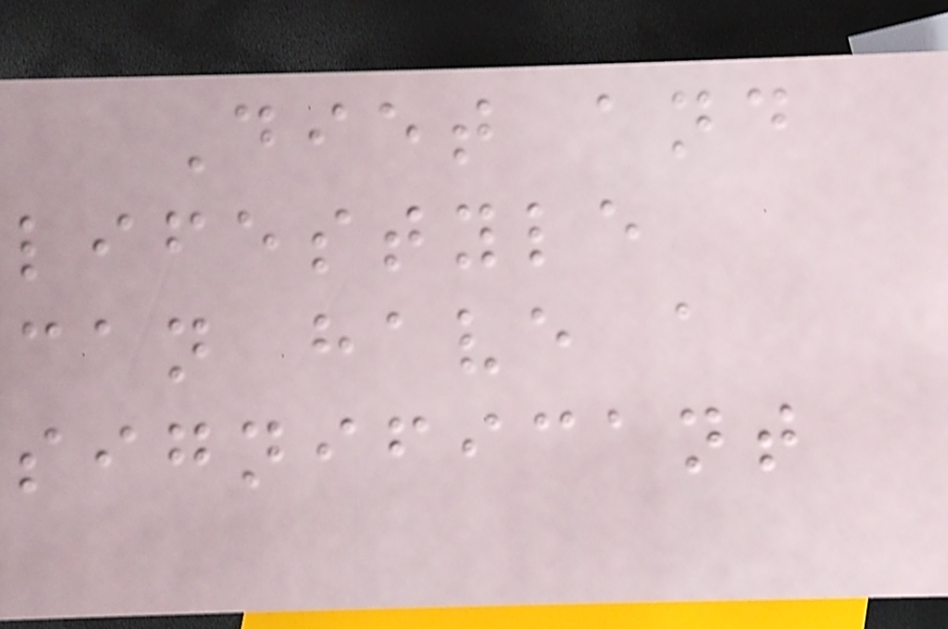Diet and
lifestyle
can have a
significant
